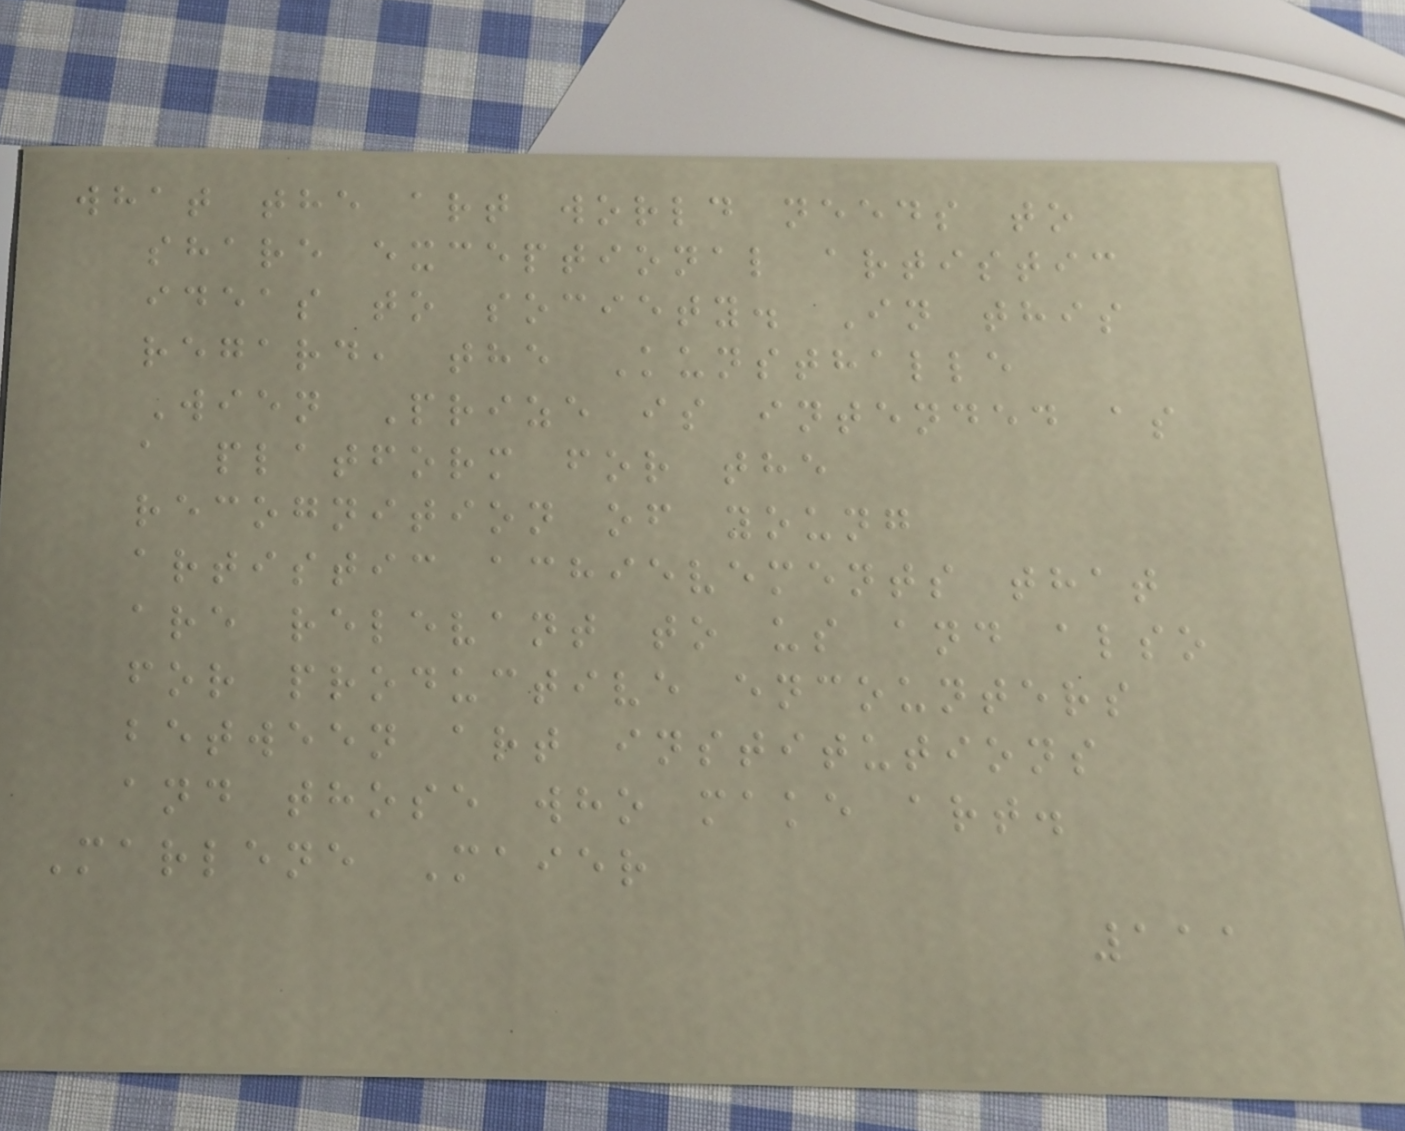what the art world needs to
share exceptional artistic
ideas to society. In this
regard, the Kunsthalle
Wien Prize is intended as
a platform for the
recognition of young
artistic achievements that
are relevant to us and also
for productive encounters
between art institutions
and those who make art.
Marlene Maier
111
